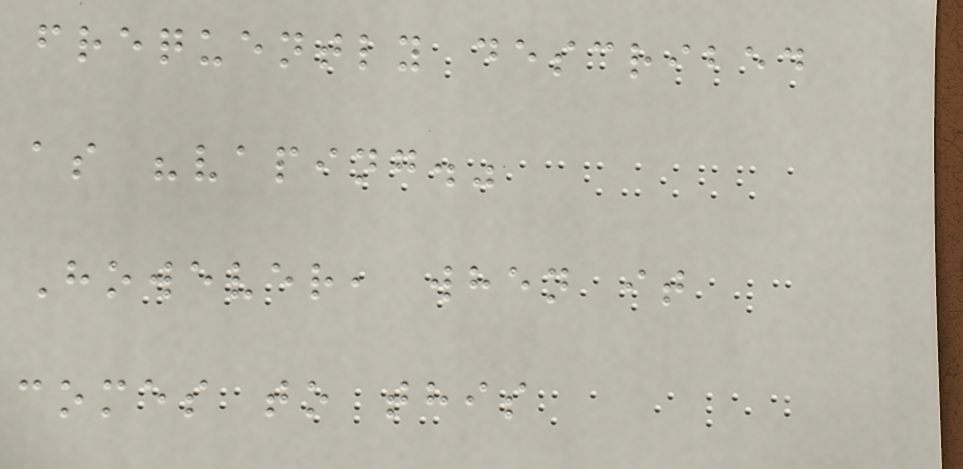frequently described
as "vaping."
However, when it
comes to this
